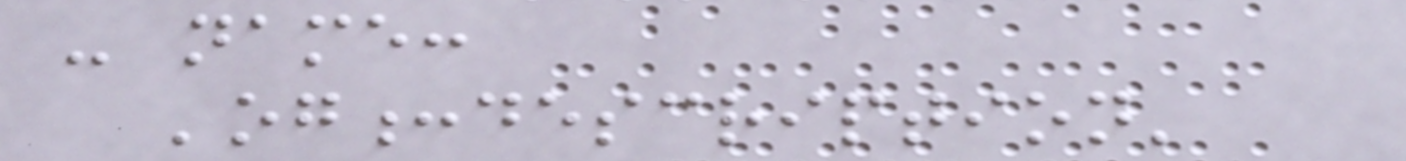- name:
'og:description'
